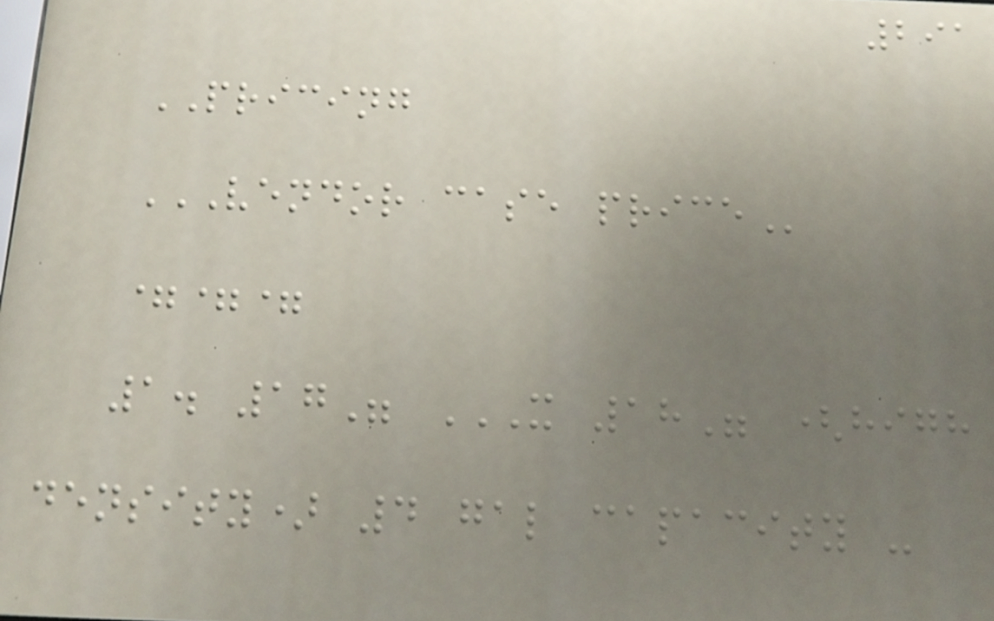291
PRICING
VENDOR CASE PRICE
===
1. 17" X 18" (HIGH
DENSITY) 4 GAL CAPACITY -
